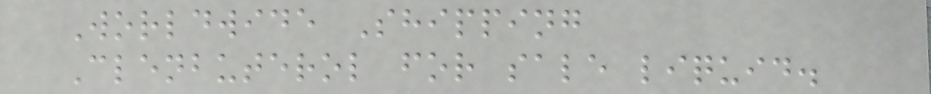Worldwide Shipping
Clenbuterol for sale liquid.
